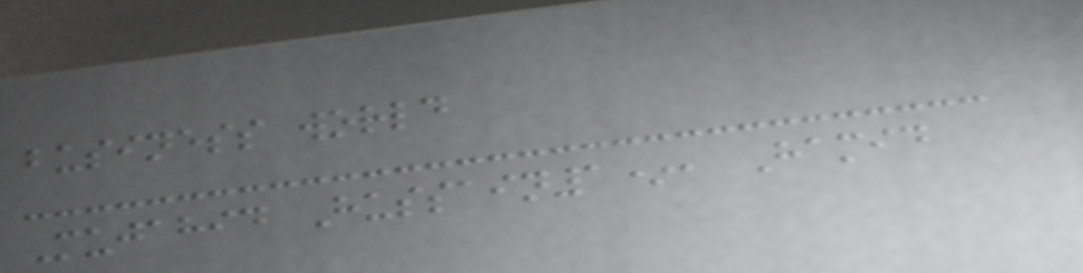business world
Mujahid Hussain1*, Hamid
